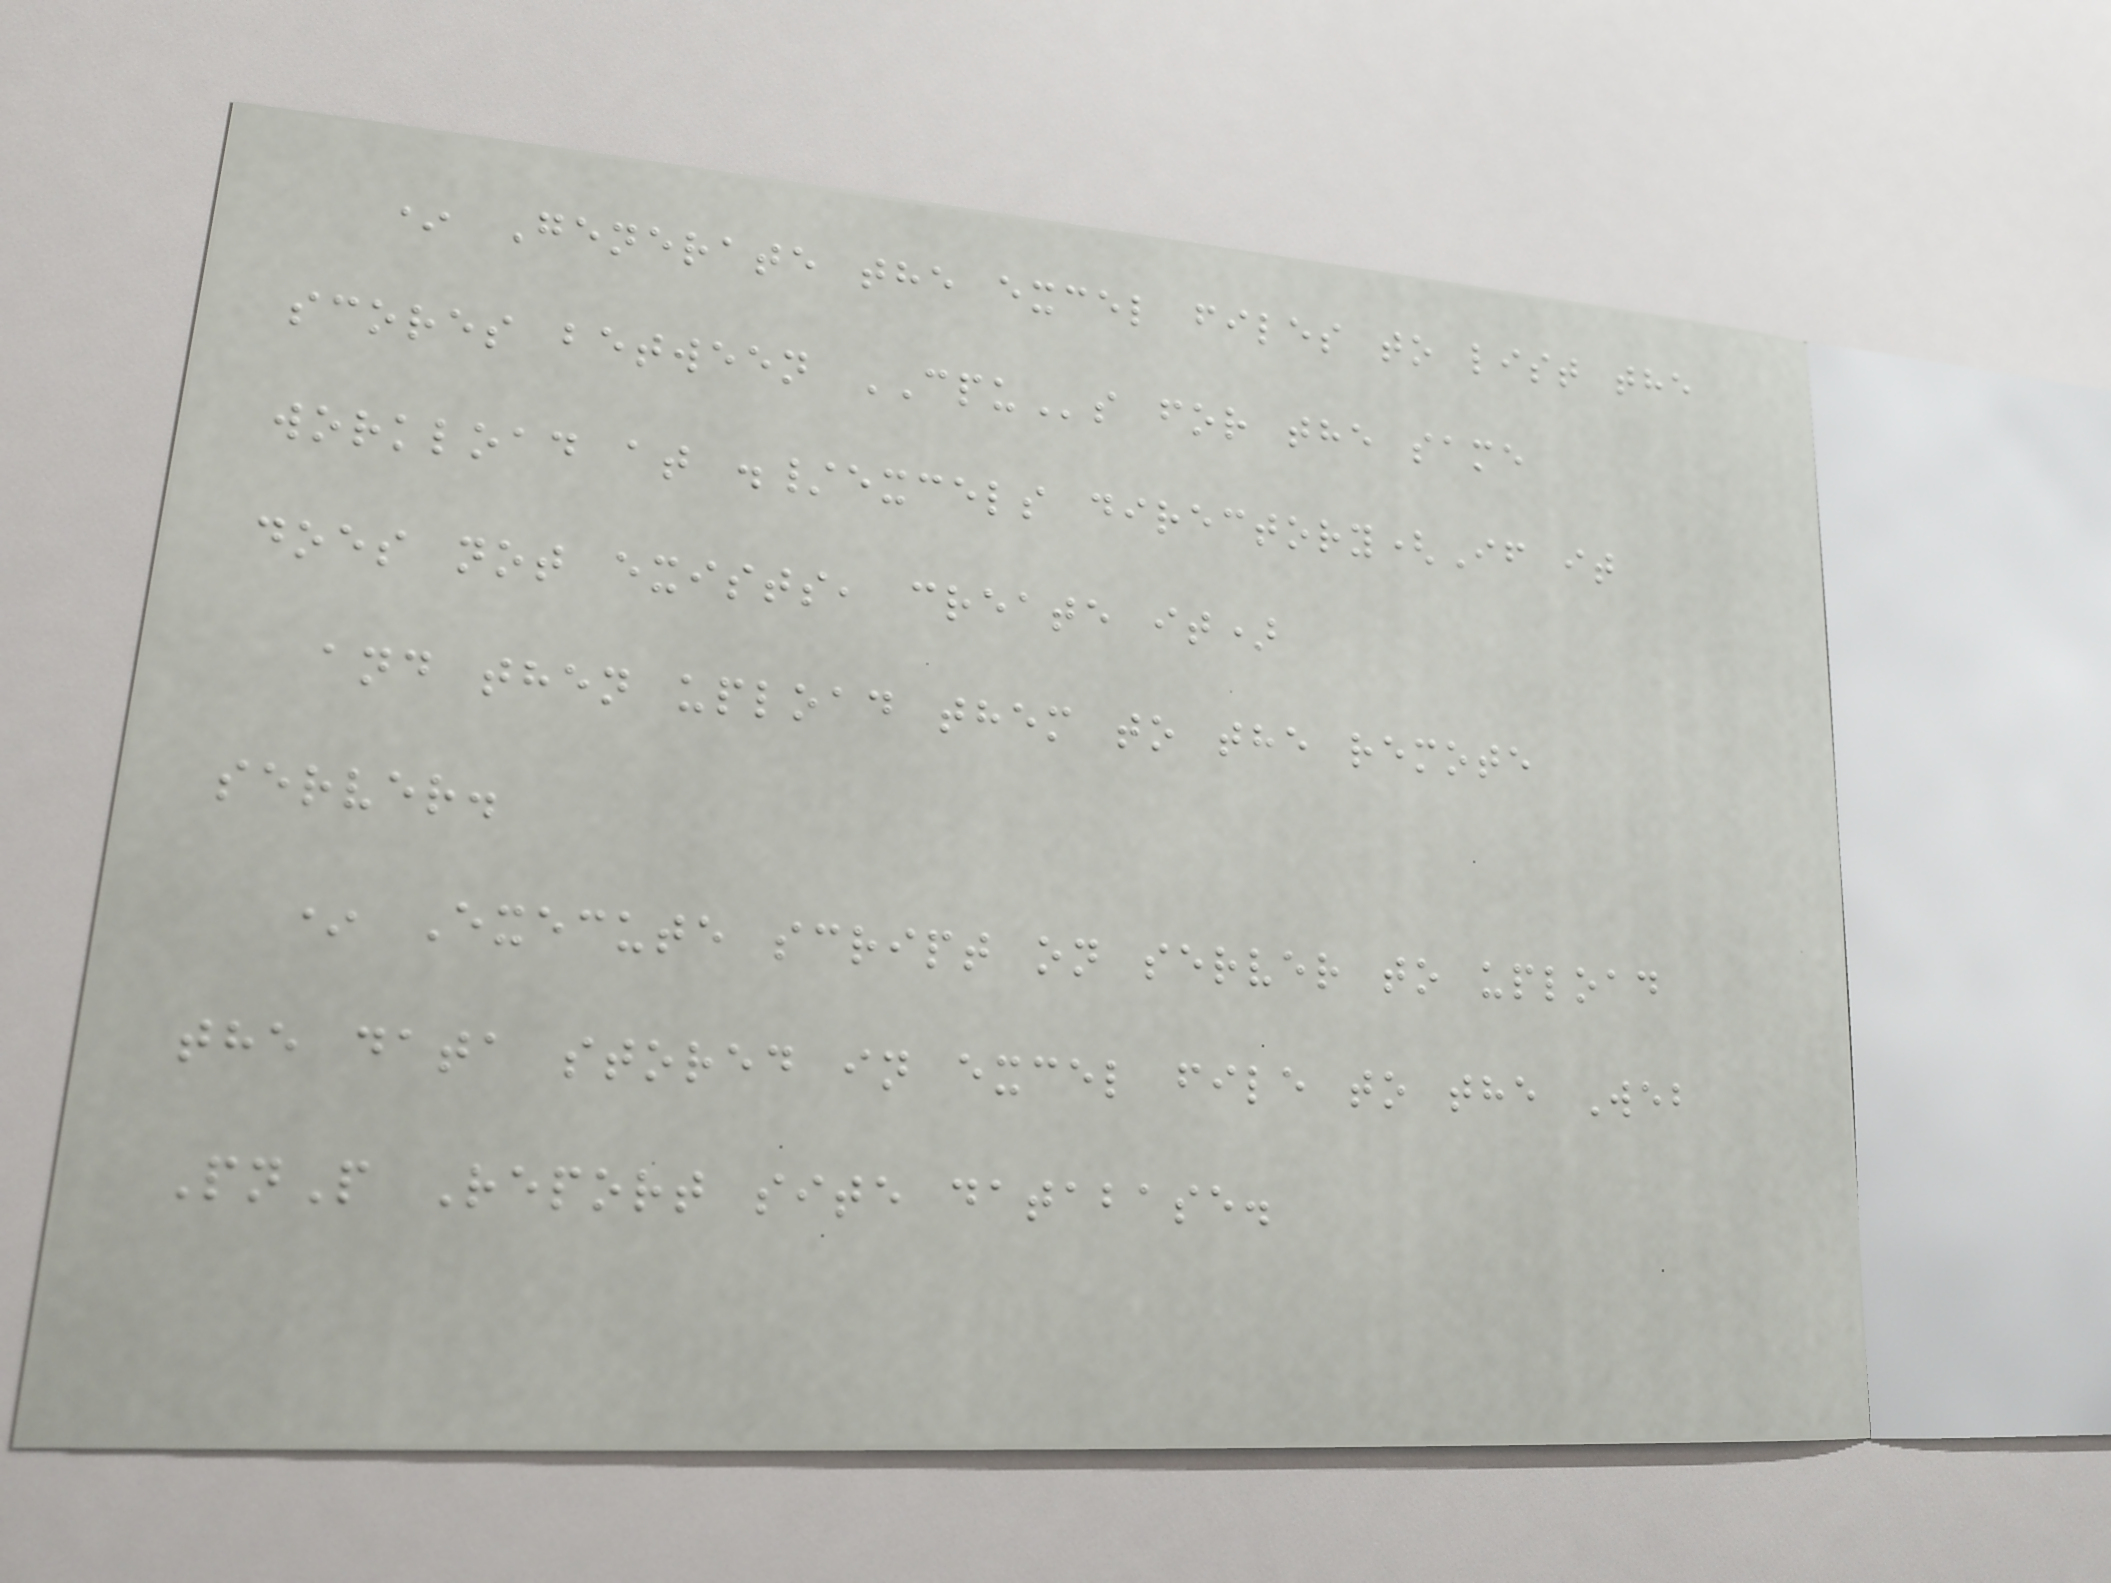* Generate the excel files to list the
scores between CPUs for the same
workload at ./excels directory(If it
does not exists, create it)
and then upload them to the remote
server.
* Execute script on server to upload
the data stored in excel file to the Web
PnP Report site database.
